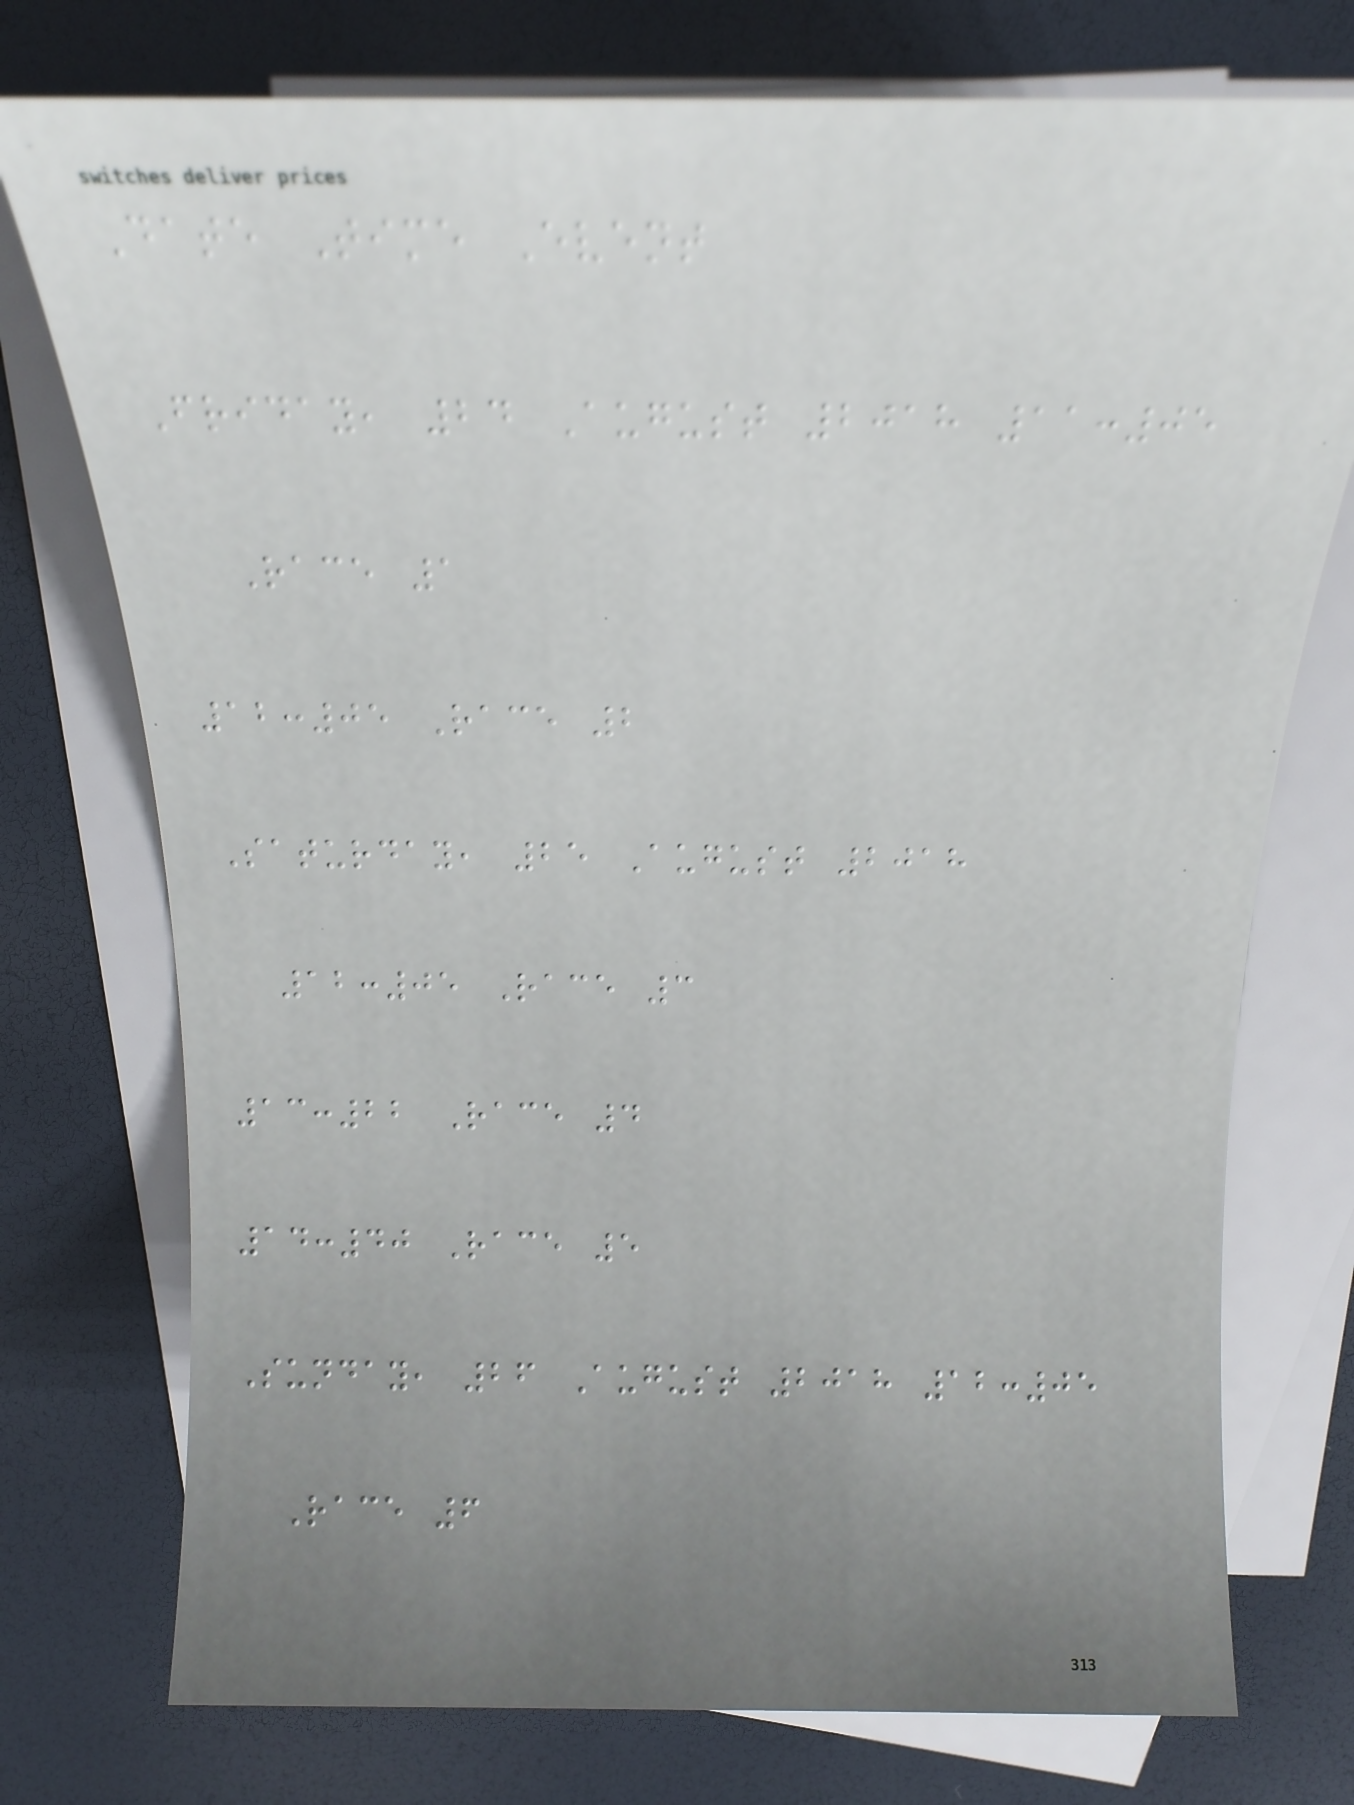Date Time Event
Friday, 24 August 2018 11:05
Race 1
12:05 Race 2
Saturday, 25 August 2018
12:05 Race 3
13:22 Race 4
14:40 Race 5
Sunday, 26 August 2018 12:05
Race 6
